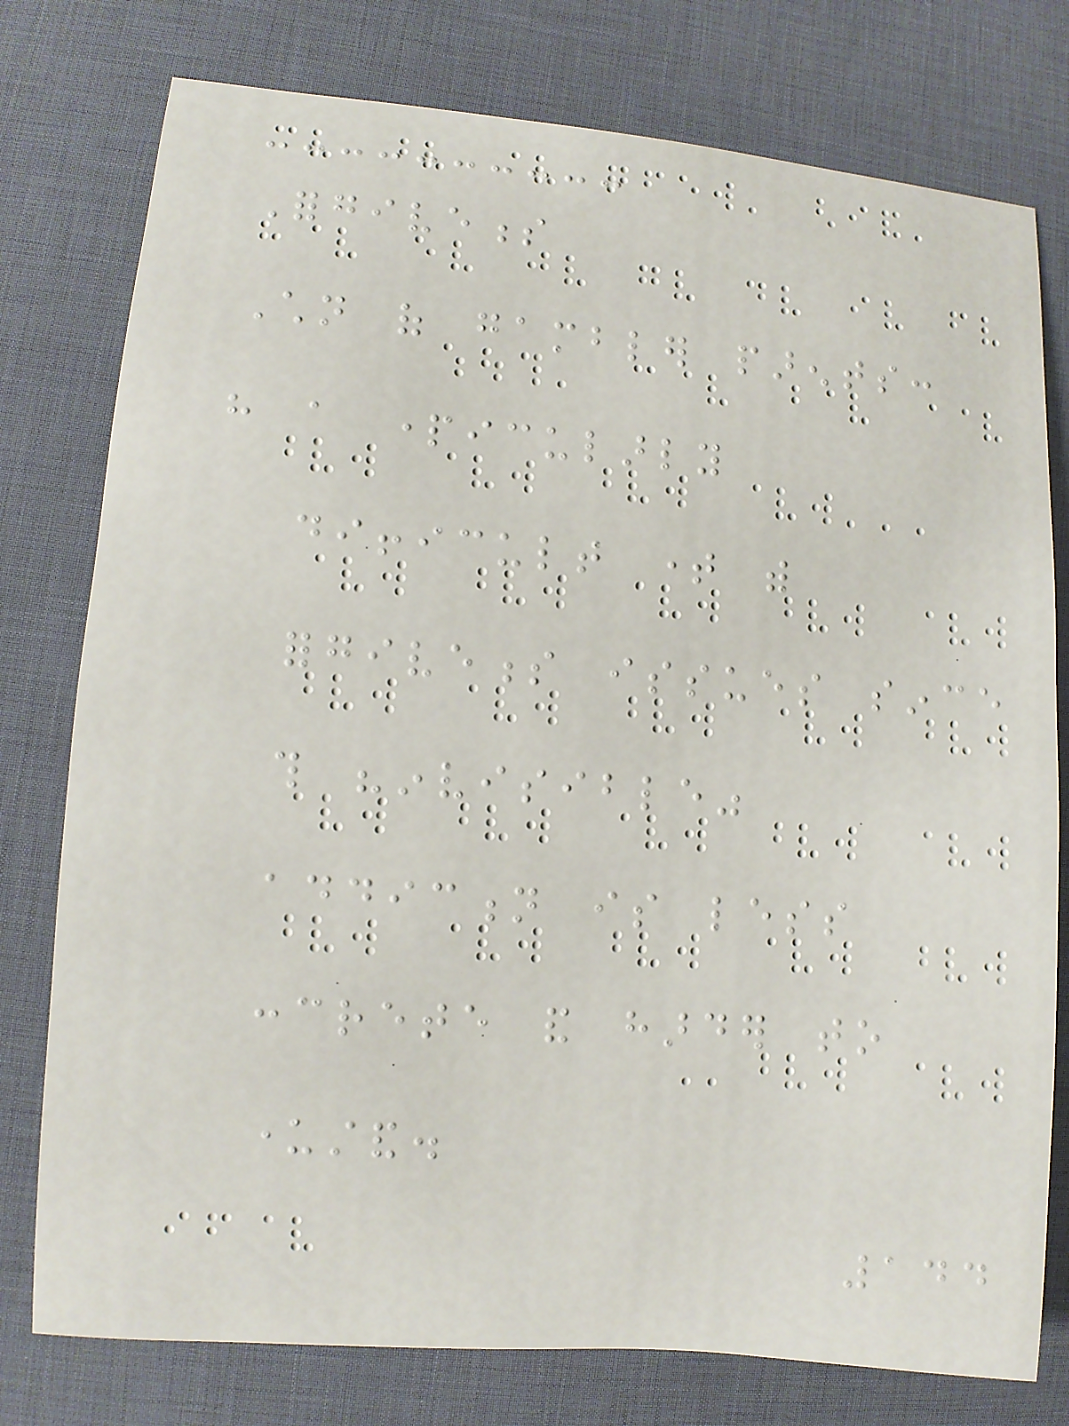Forgiveness
Children of gambler parents:
have a particularly
difficult time with
forgiveness issues since
this "invisible"
addiction is less
concrete and harder to
understand.
144
